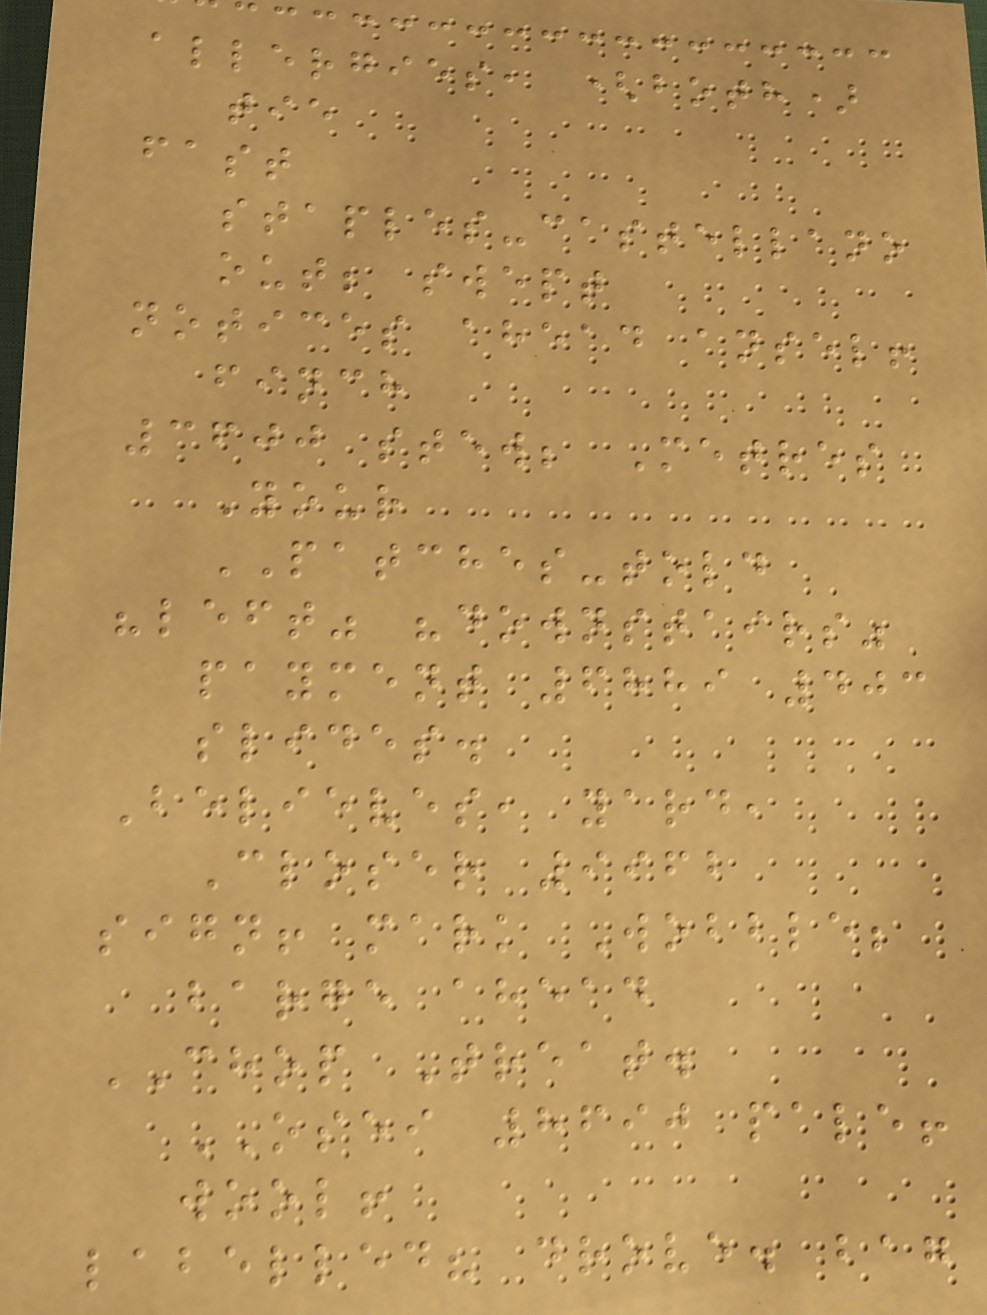allergies, (both)
tie
fast
staples-castellano
out; swept
notices ahead ansel!
finch
3600 stew; Metres
Your
PATCHES-told
"left" "downstairs"
payment 6889 403
slides.
Believes, yard,
Closer 9962
sign! mark Wobble;
barge ahead
CHOP Treat.
OSEI 8690 pale!
wool!
labelled? drove. bag
